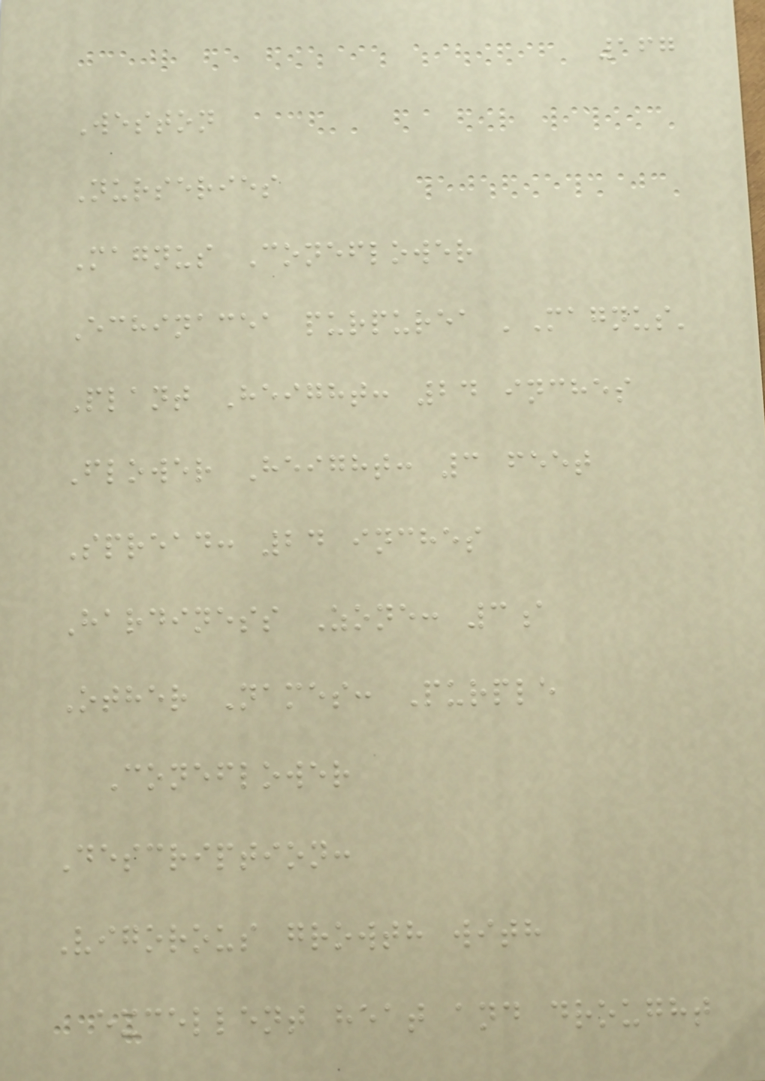167
Weston
Nurseries
Magnus Coneflower
Echinacea purpurea 'Magnus'
Plant Height: 24 inches
Flower Height: 3 feet
Spread: 24 inches
Hardiness Zone: 3a
Other Names: Purple
Coneflower
Description:
Vigorous growth with
excellent heat and drought
